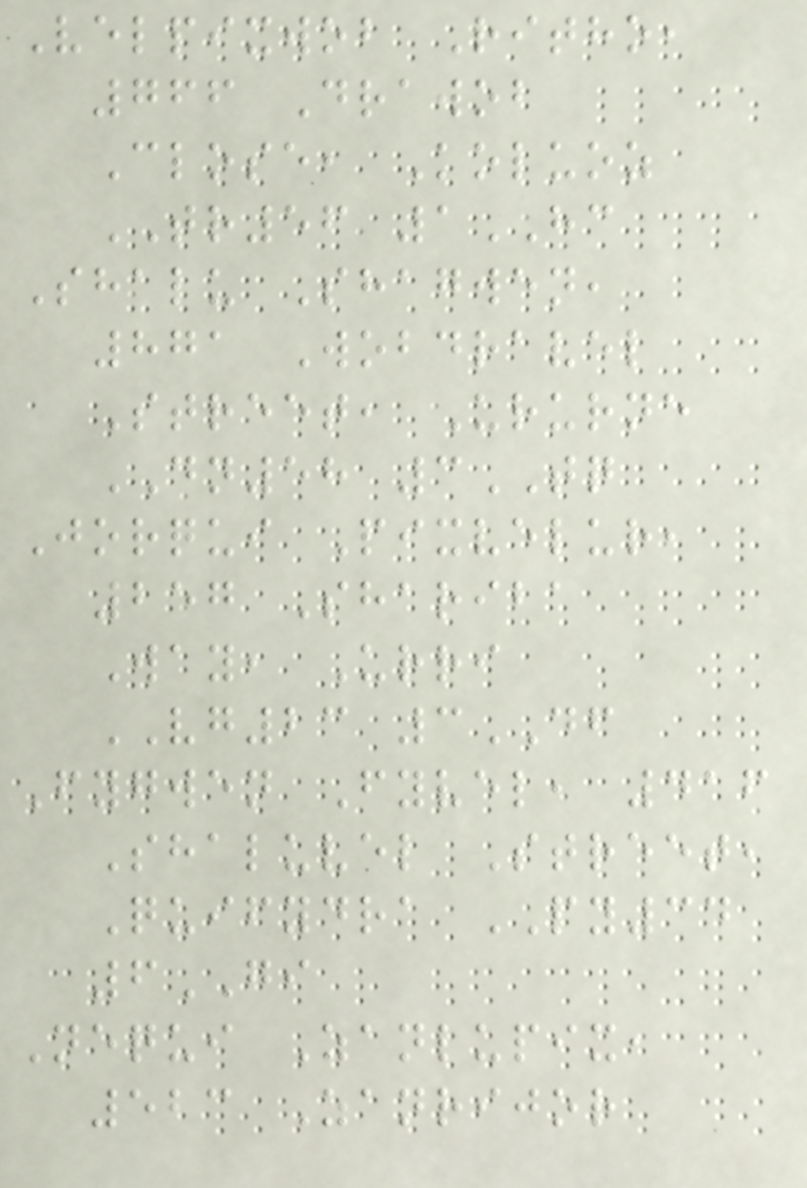Velpixwob Ritho,
766 Drawob
Close, Koluoz
TR56 1HC
Shalu Shagwen,
871 Wobdravel
Street, Ururne
DN58 3TQ
Jorqui Pixvelur,
257 Shariba
Way, Urri
VG23 3DF
Fygwen Fyvel, 416
Shaluvel Street,
Quifydra PY34
6GI
Nequi Zanlupix,
523 Zanrijor
